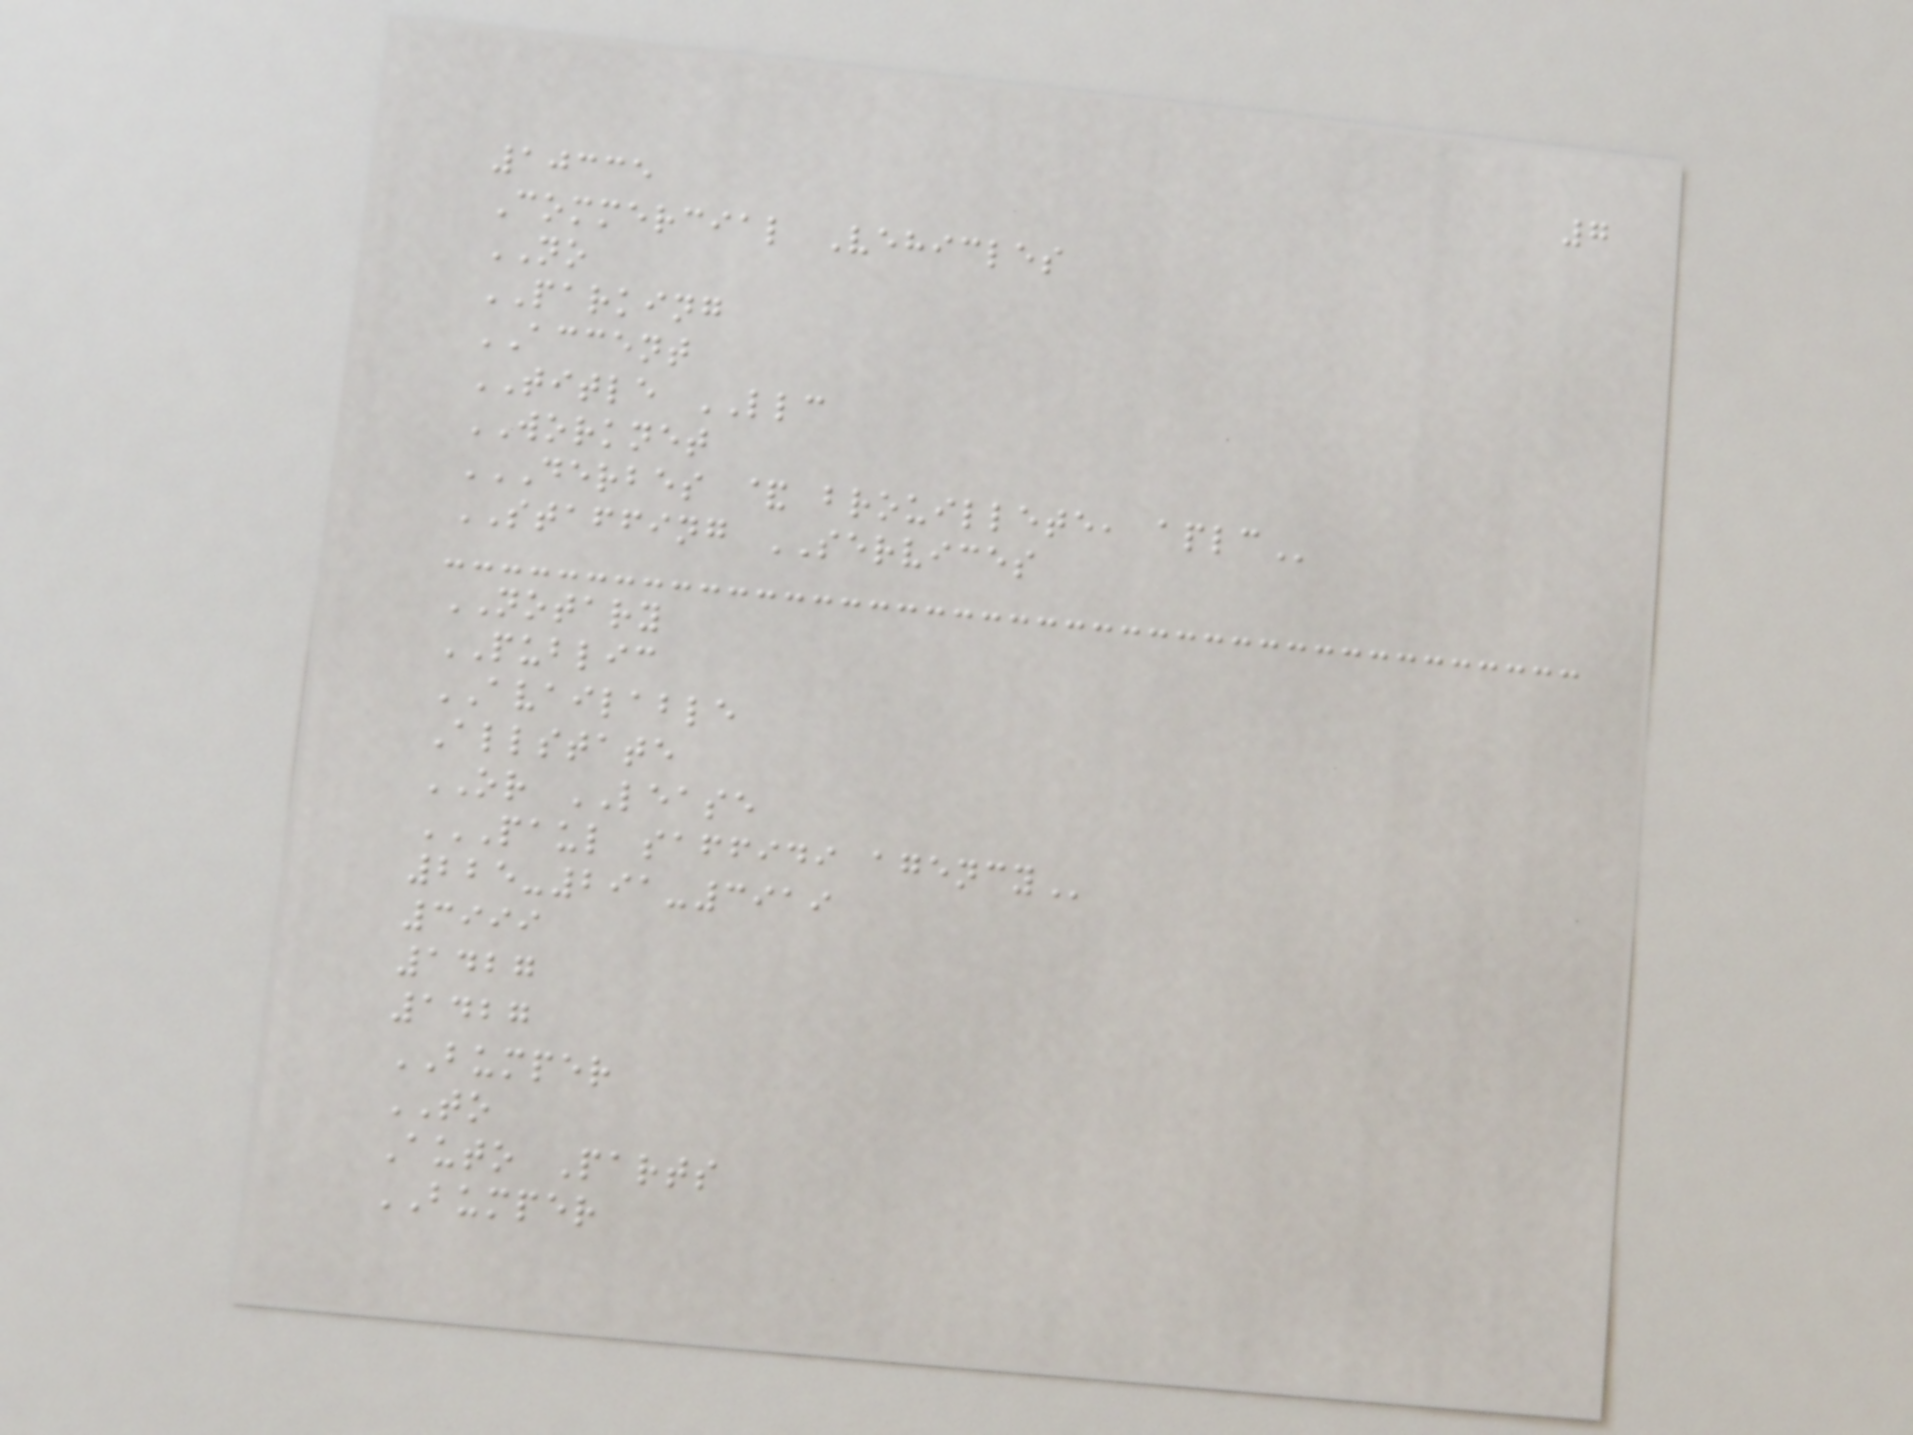7
10335
Commercial Vehicles
NO
PARKING
ACCENT
TITLE LLC
WORKNET
DERBES & BROUILLETE, APLC
STAFFING SERVICES
NOTARY
PUBLIC
AVAILABLE
Allstate
OR LEASE
PAUL SAFFIDI AGENCY
225-291-3919
3999
1427
1427
BUMPER
TO
Auto Parts
BUMPER
